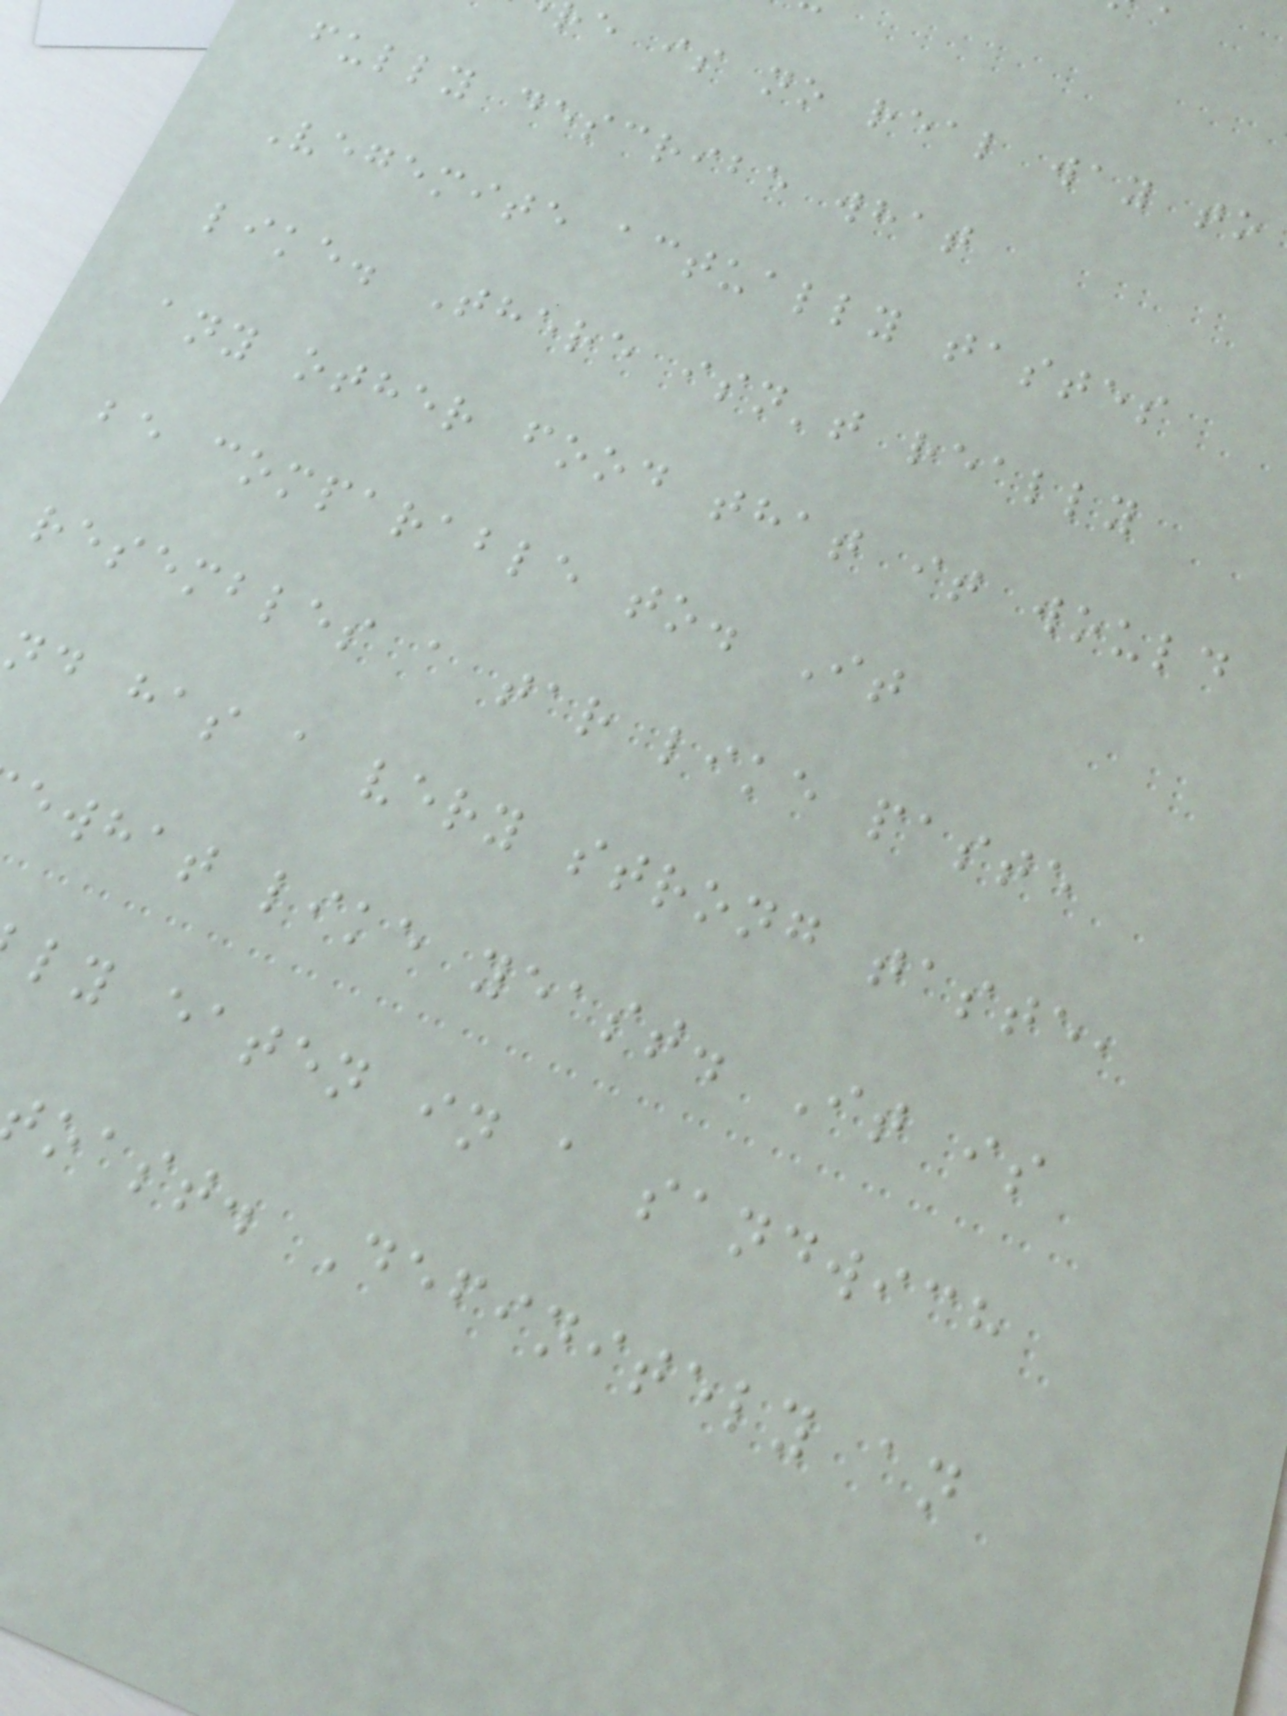e is no real way to
fully describe what
Vegemite actually tastes
like. There isn't really
any other food that it would
be comparable to. It
resembles a tar like paste
nd has a very strong taste,
ewhat like yeast. It is
ly eaten in a sandwich
oast. Definitely an
